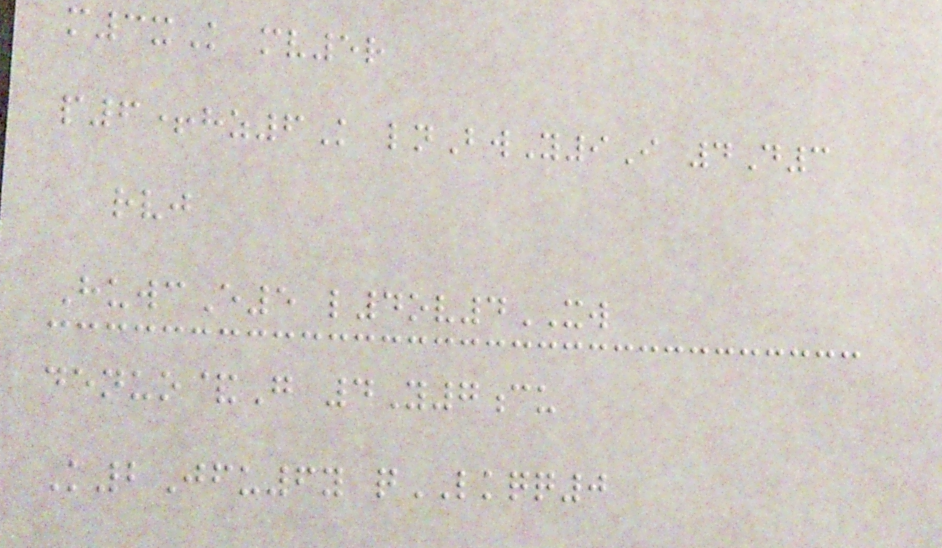m3xK mv5r
p6+hz6K lnBwY9I 4D3
rvj
HuwcE5 l4ov4XW
denuo&G 4Y7cu
K2Jfu6y qLKQQ0
